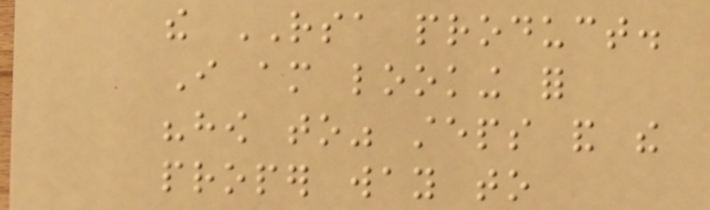the RSA product.
I am looking for
"how to" steps and the
proper way to
